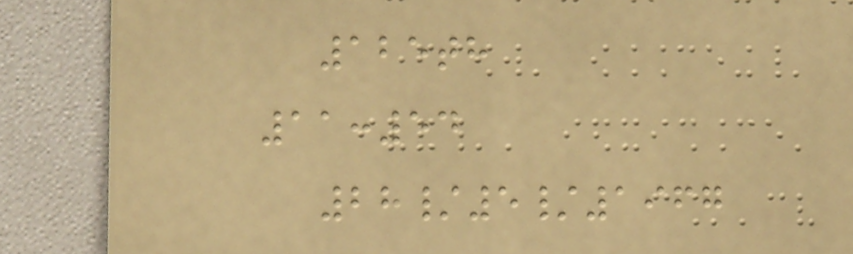125th
11:54
28/5/1967
